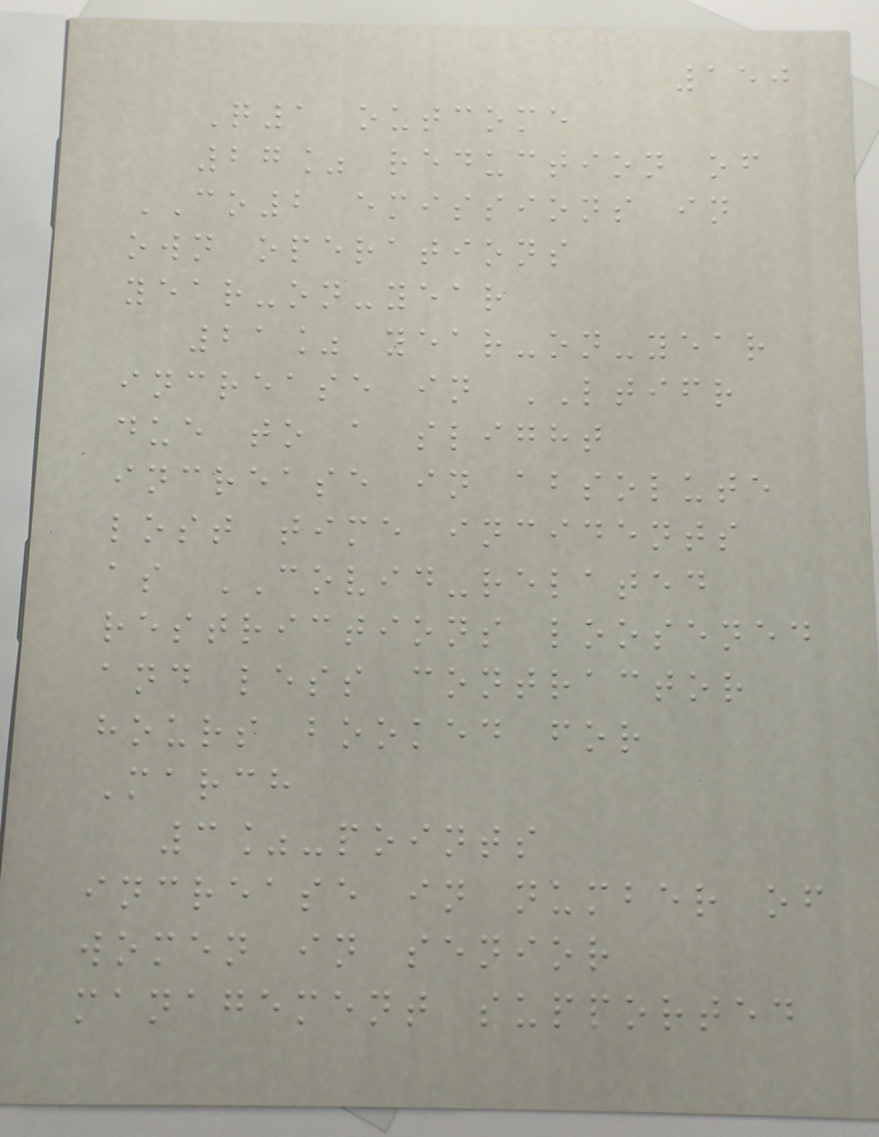150
Q1 outcome
27% reduction of
CO2 emissions in
own operations
year-on-year
21% year-on-year
increase in LTIFR
due to a slight
increase in absolute
lost time incidents
as COVID-related
restrictions loosened
and less contractor
hours booked for
March
3%-points
increase in number of
women in senior
management supported
